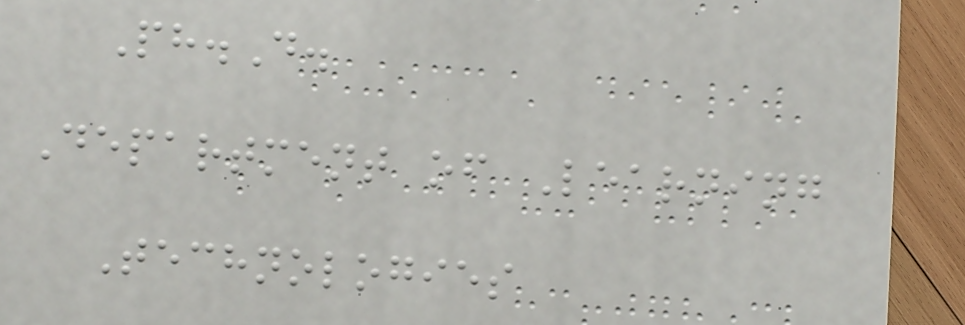Ph.D.
Department of Learning
Technologies
